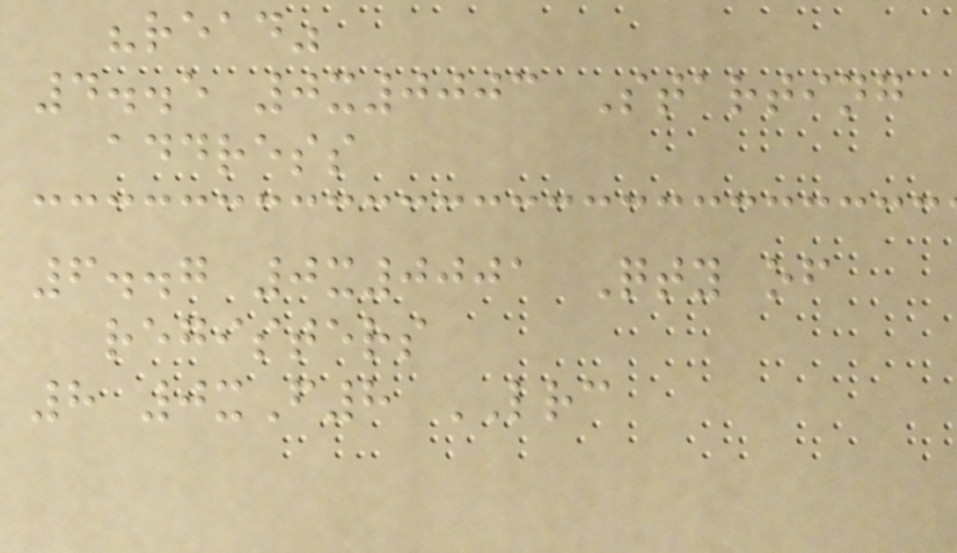"read"
4..5 0x0003 Starting
address
6..7 0x0001 Qty of
registers
8 0xF8 LRC
